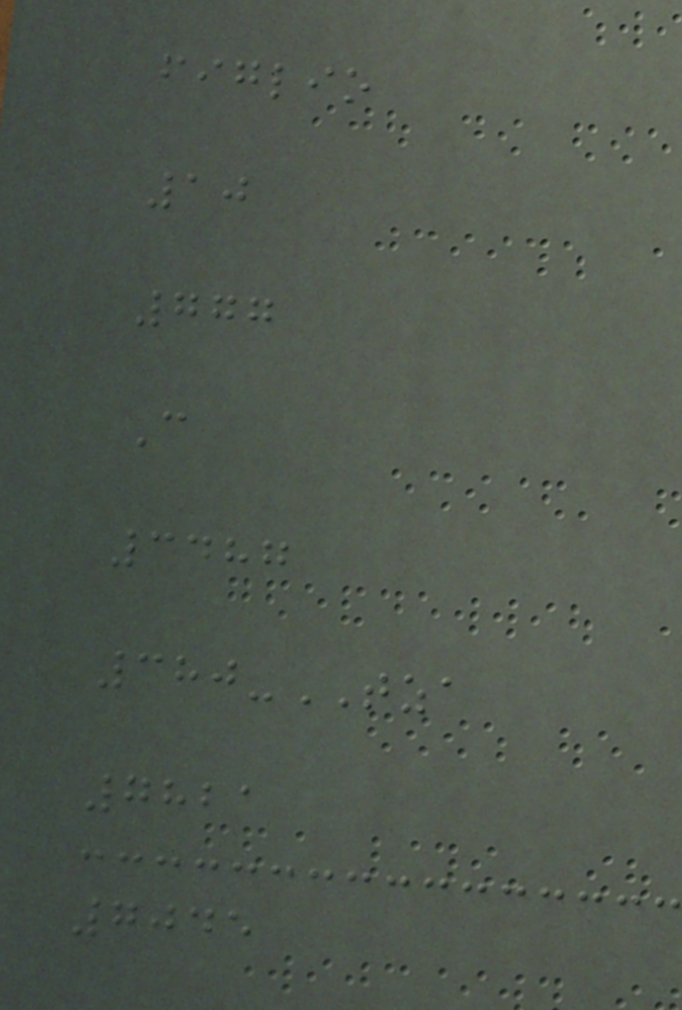figlio
10
777
C
3487
380-TZA
7821
7045
